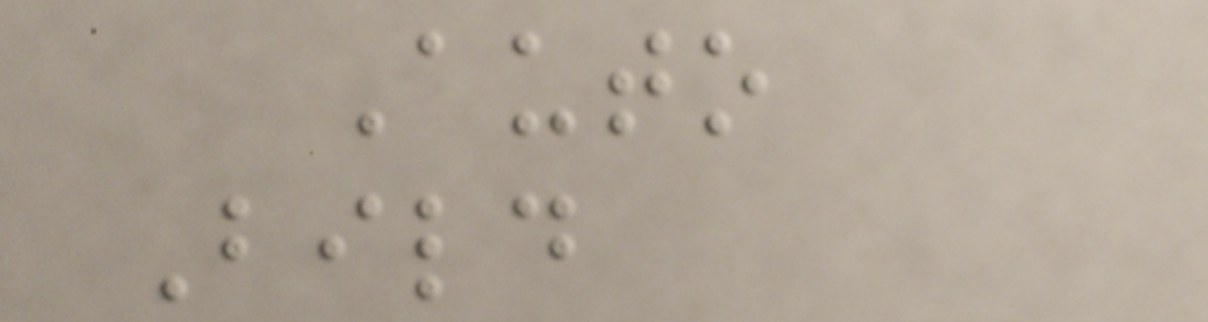Auto
Bild
